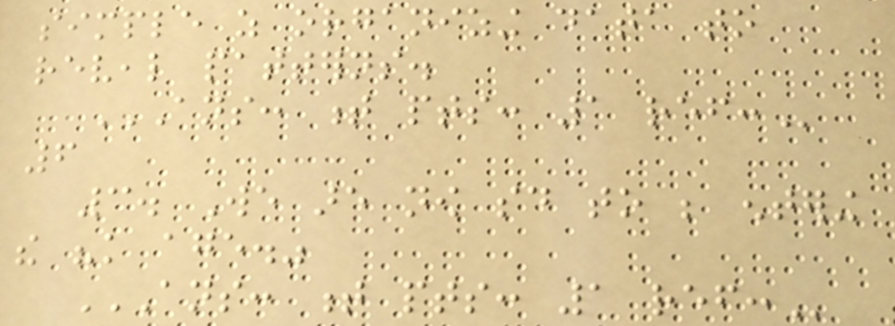simple as organizing data to
reveal patterns.
ANS: T PTS: 1 REF:
6
3. We are now said to be entering
the "knowledge age."
ANS: T PTS: 1 REF:
